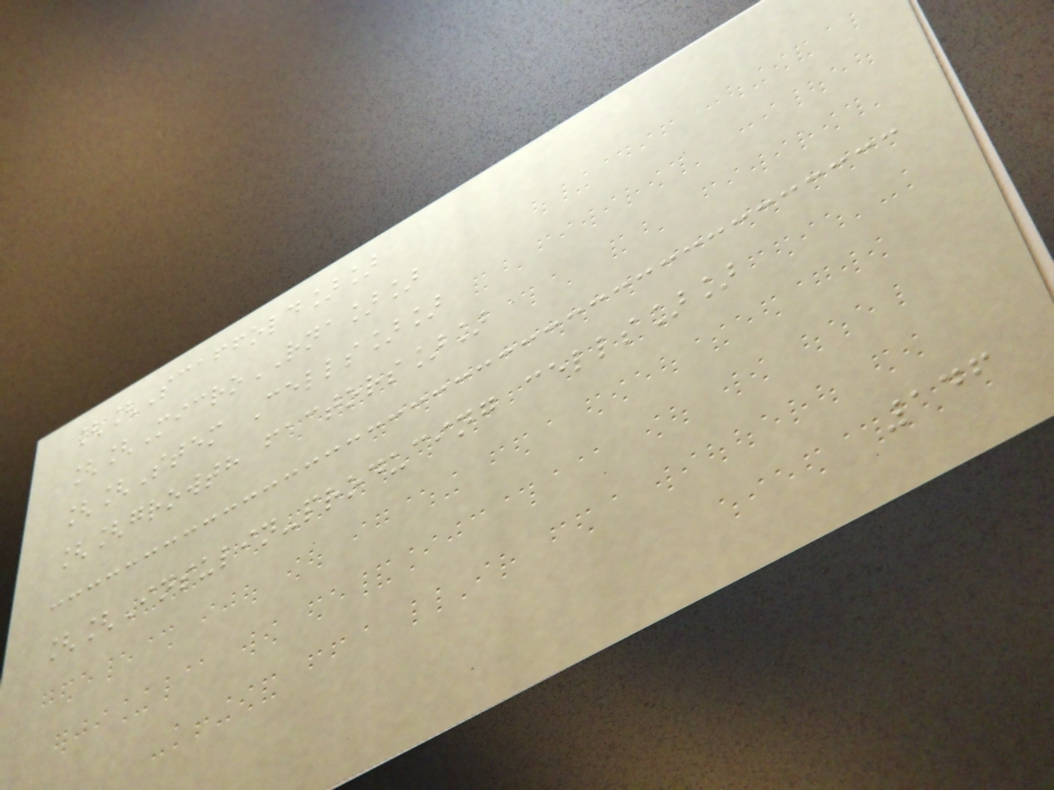[[Scaffold]]
[[MicroRNA]]
[[Stem Cells]]
[[growth factors]]
[[Insulin-producing cells]]
146
